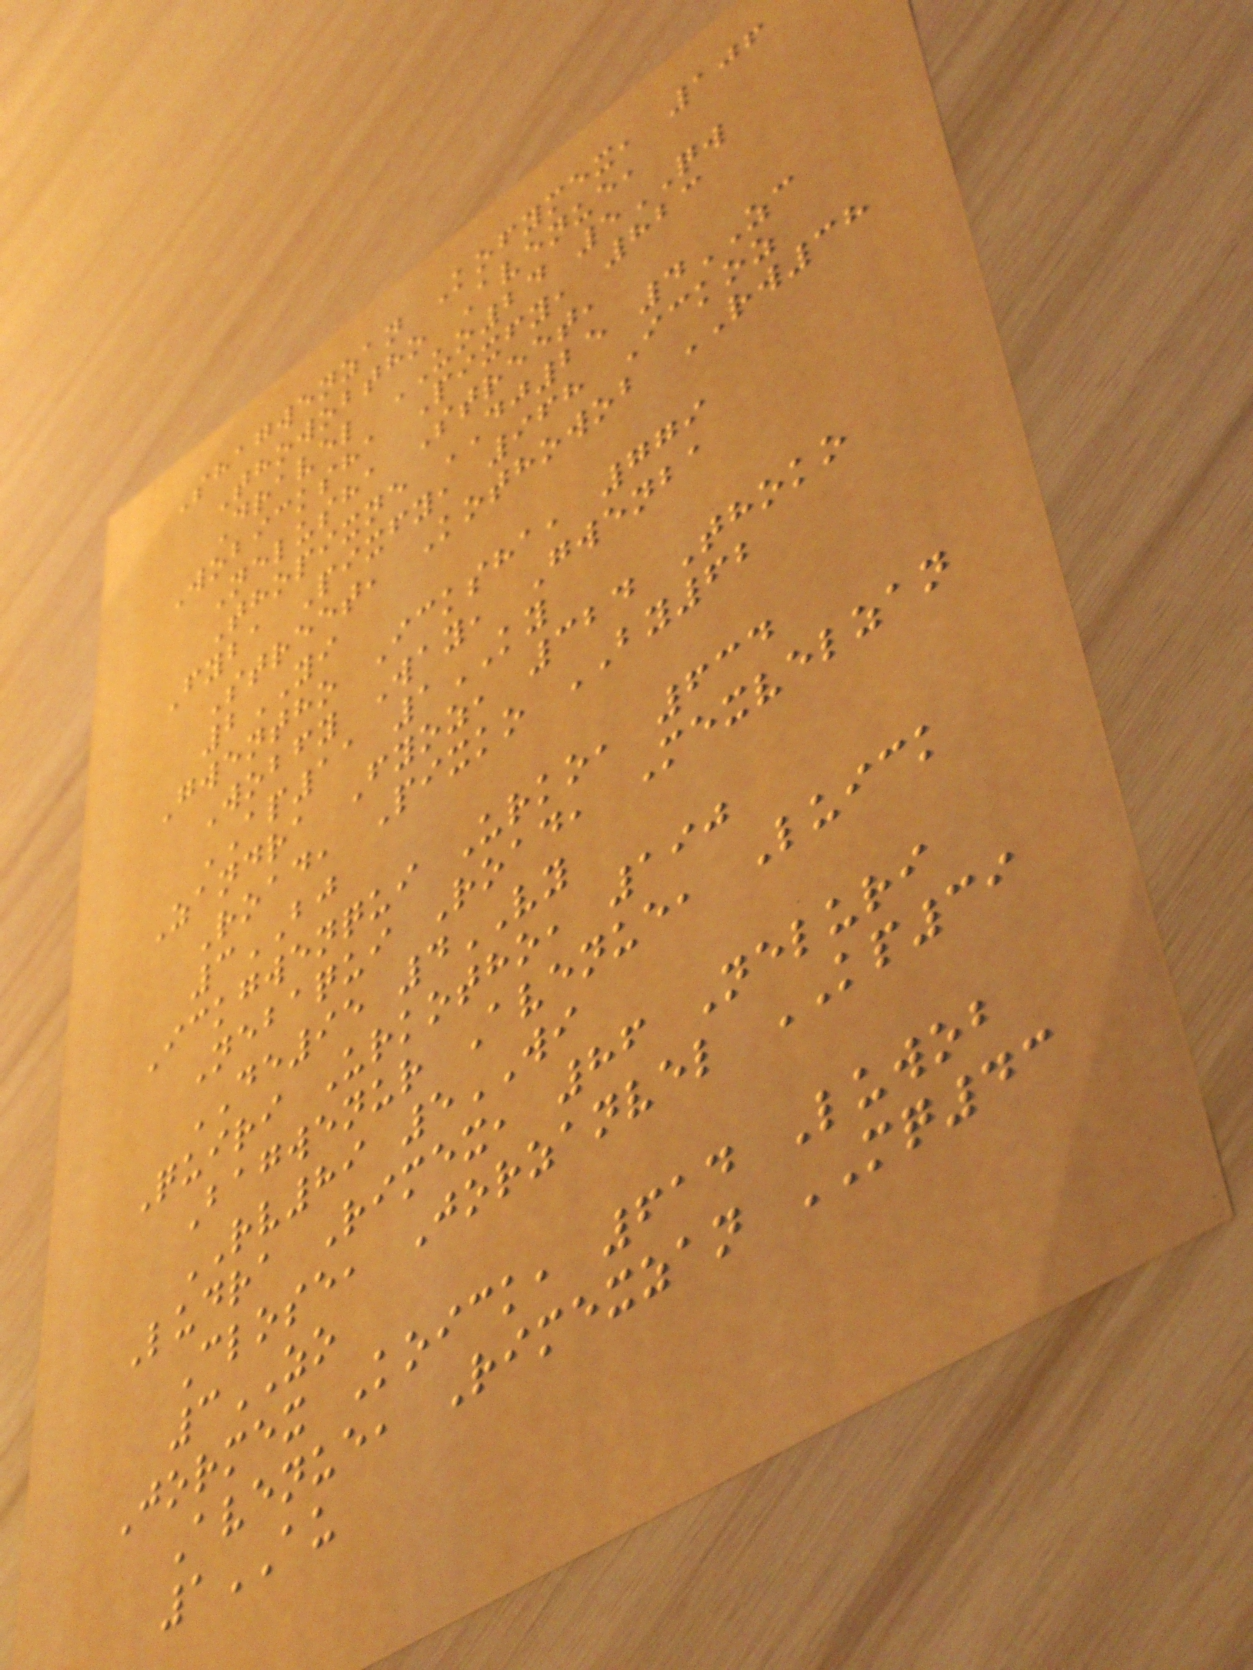Shagwenzan Kofymex, 106
Thowobtho Avenue,
Dravel UO24 5QW
Wobicksha Pixfy, 823
Nelusha Street,
Thopixne DJ25 4ZC
Fyba Pixfy, 968 Ickoz
Street, Kothowob RW38
2YI
Gwentho Icksha, 779
Wobfy Way, Gwenba
AP11 1KY
Zandra Fyoz, 324 Thoko
Road, Pixko BY62
3BJ
Ickgwenqui Urko, 634
Nebaqui Road, Mexvelzan
DE95 4VY
Quiri Urkotho, 190
Bagwenur Avenue, Luick
RV89 5WI
Ludra Rimex, 86 Neluri
Close, Jorzanvel KP39
3ZO
Jormex Koick, 614 Luwob
Avenue, Rimexzan MQ43
1AU
